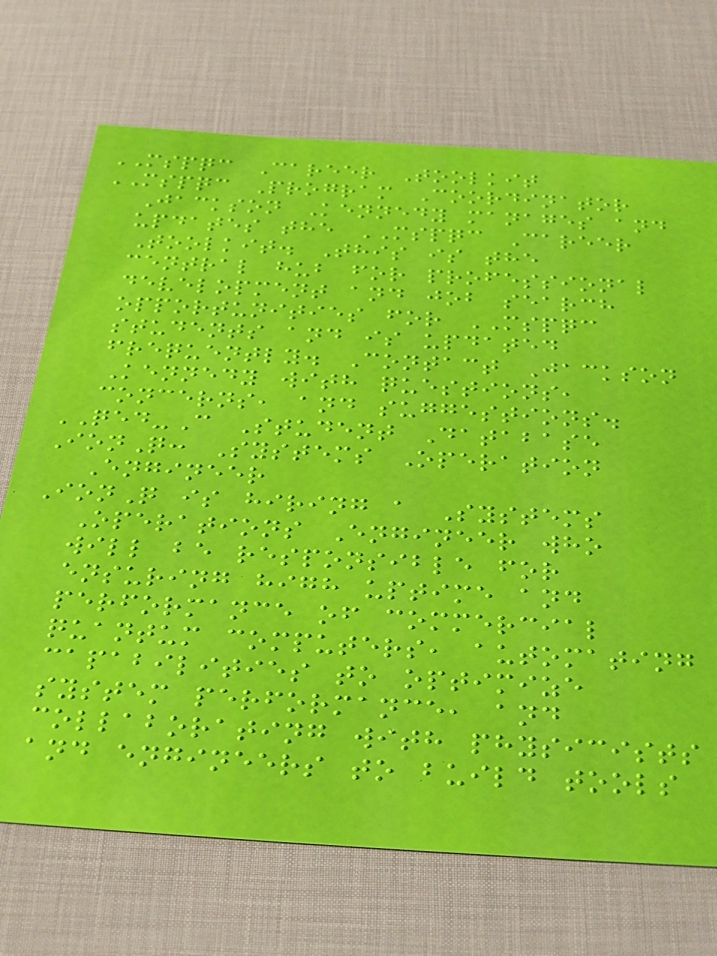MSPQC Career Toolkit
MSPQC Program Coordinator
Jackson Kennedy manages and
updates the MSPQC Career
Toolkit. This is the
central hub for professional
development and job search
opportunities for MSPQC
students and is updated
frequently. Contact Jackson
Kennedy with questions,
concerns, and suggestions.
QED-C Student Database
IonQ: Systems Operation
Engineer
IonQ is hiring a Systems
Operations Engineer who
will be responsible for
ensuring high uptime and
performance of commercial
quantum computers, automating
capabilities to optimize
system performance, and
collaborating with physicists
and engineers to build tools
